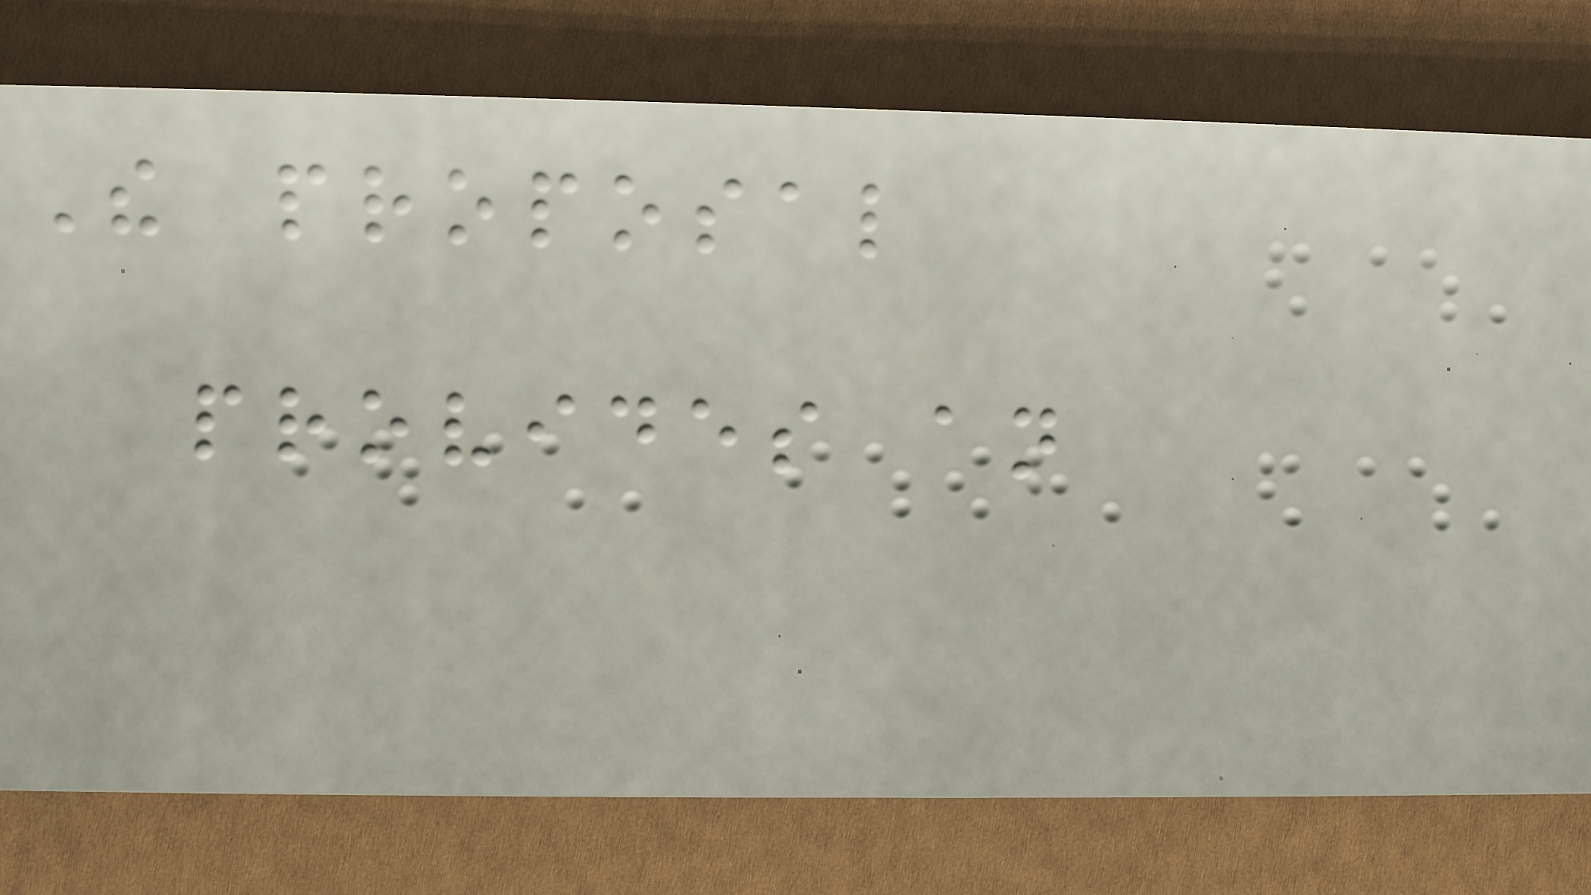The proposal
provides an
